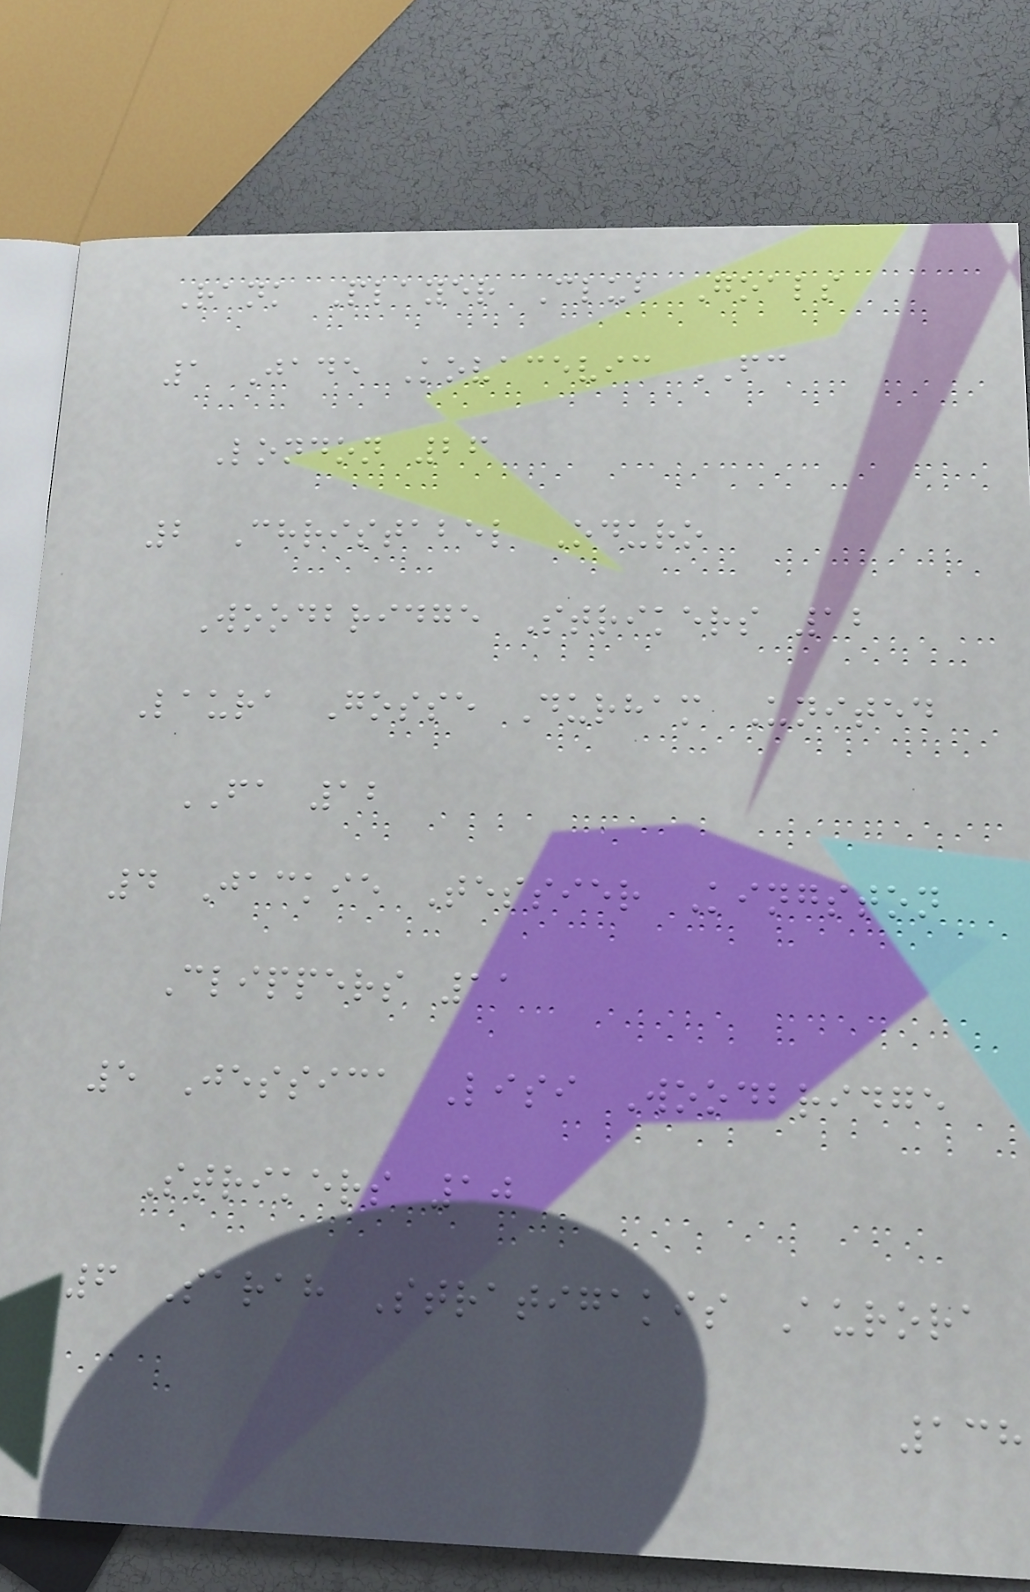Rank Player Club Goals
1 Jade Kovacevic FC
London 26
2 Christabel Oduro
Woodbridge Strikers 12
Laura Gosse Durham United
FA 12
4 Jackie Tessier Kingston
Clippers 11
5 Jessica Lisi Woodbridge
Strikers 10
6 Sarah Stratigakis Aurora
138
